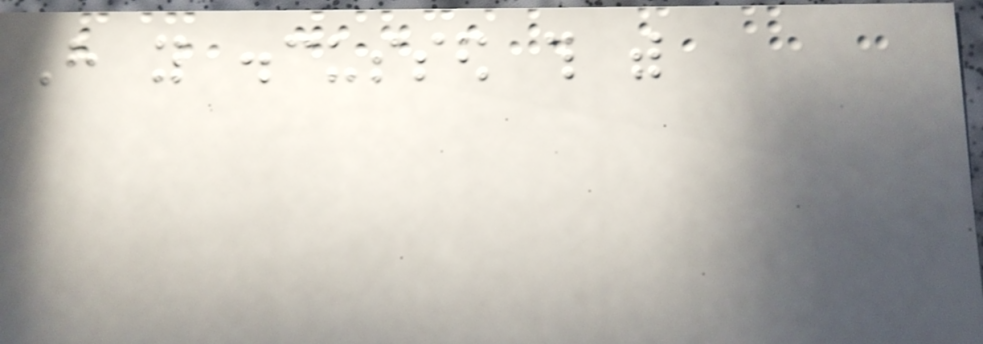Have you discussed this with
